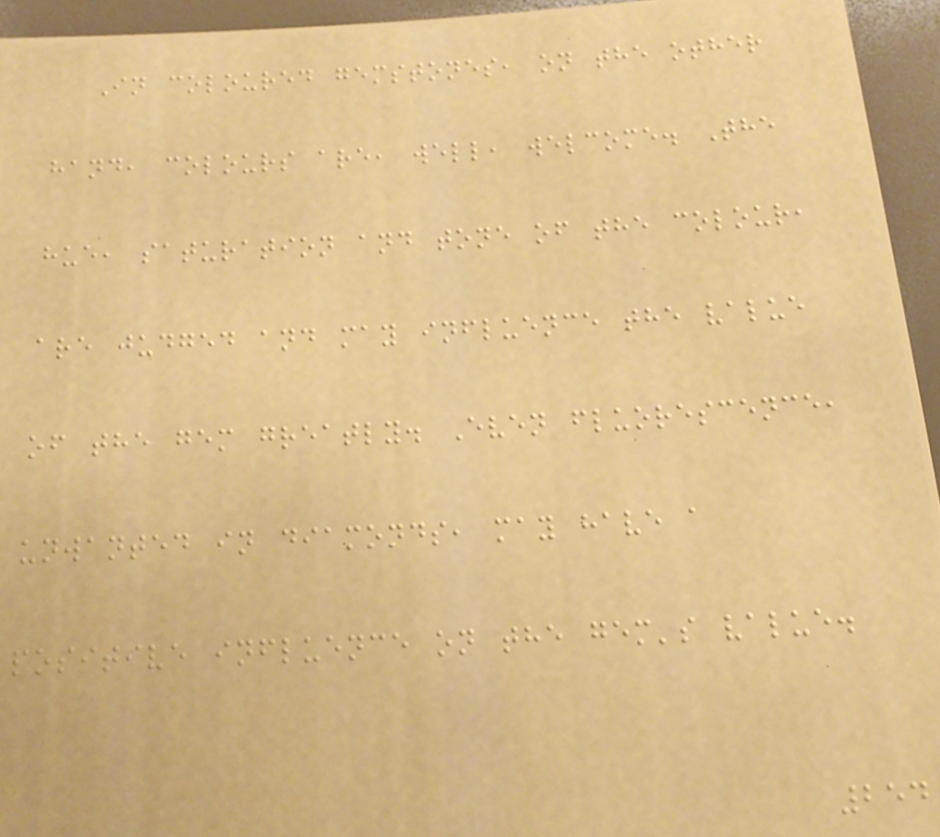In coloured gemstones, on the other
hand, colours are, well, welcome. The
hue, saturation and tone of the colour,
are judged and may influence the value
of the gem greatly. Even fluorescence,
unwanted in diamonds, may have a
positive influence on the gem's value.
254
